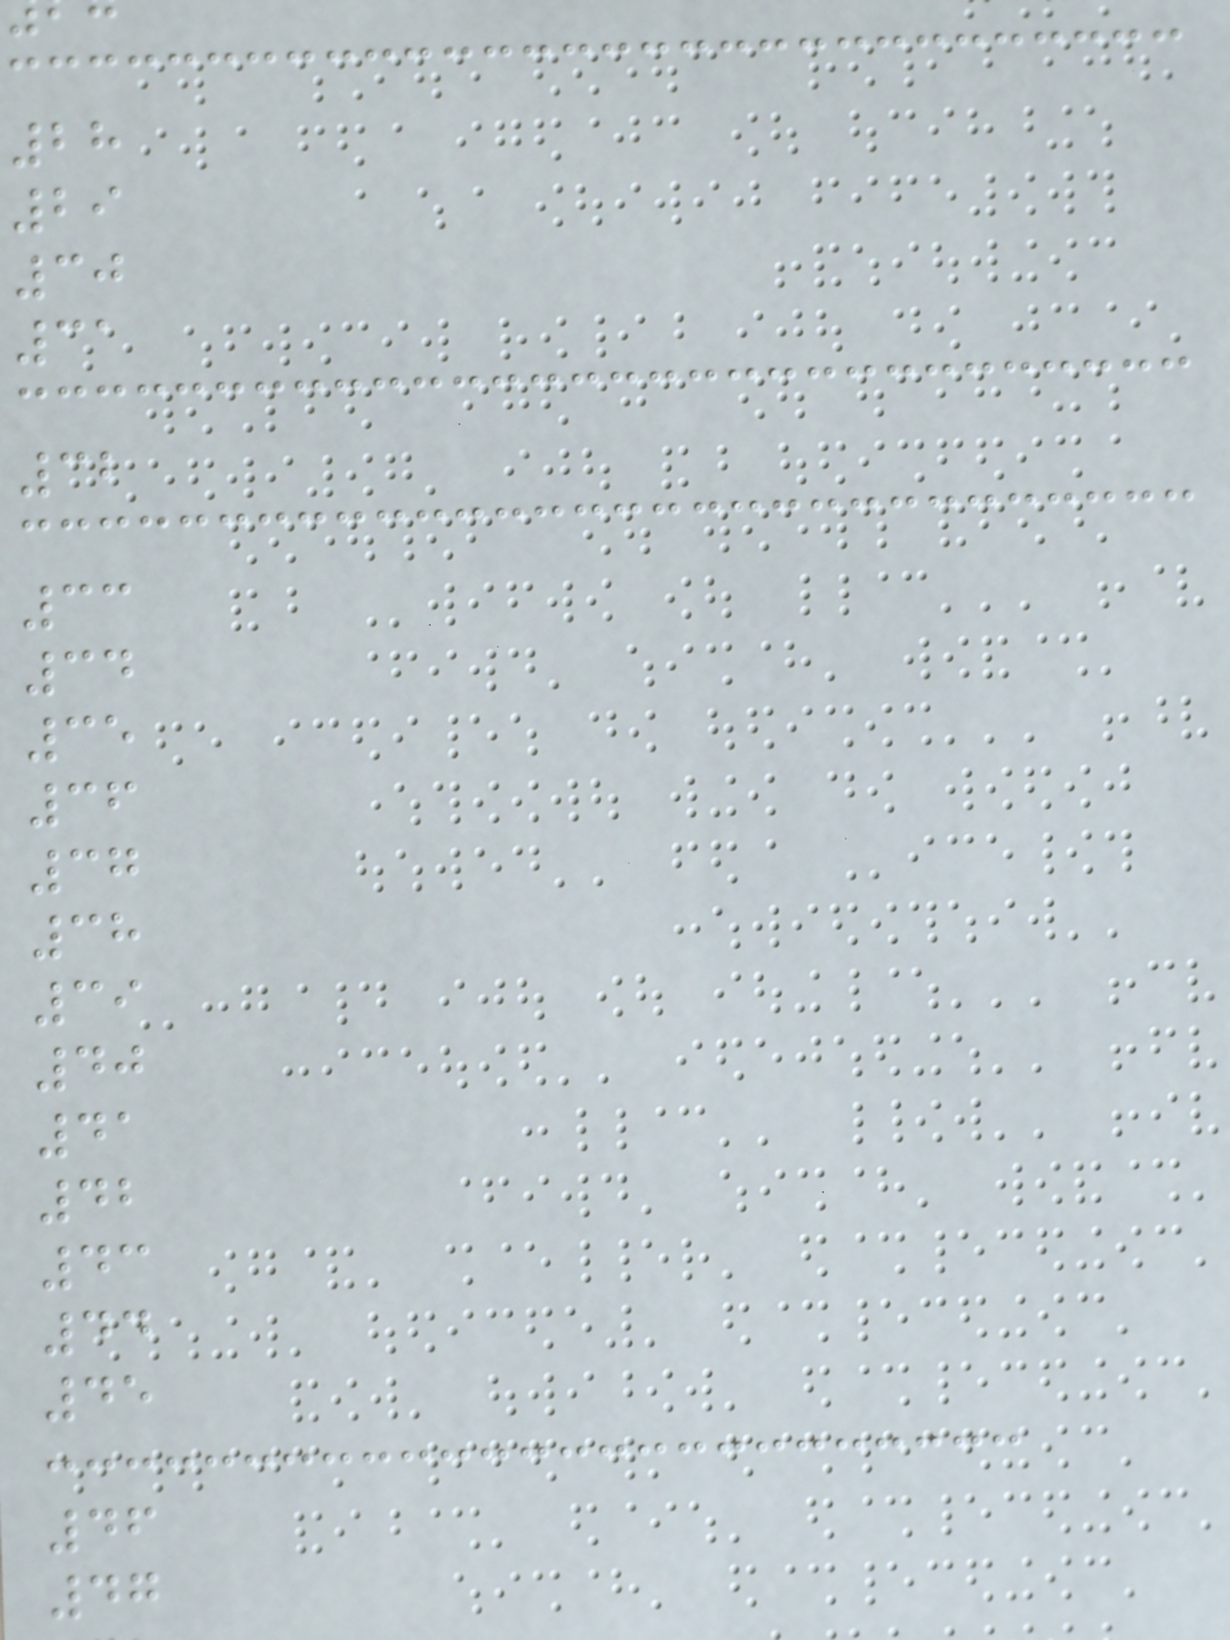28
29
30
31
32
33
34
35
36
37
38
39
40
41
42
43
44
45
46
47
